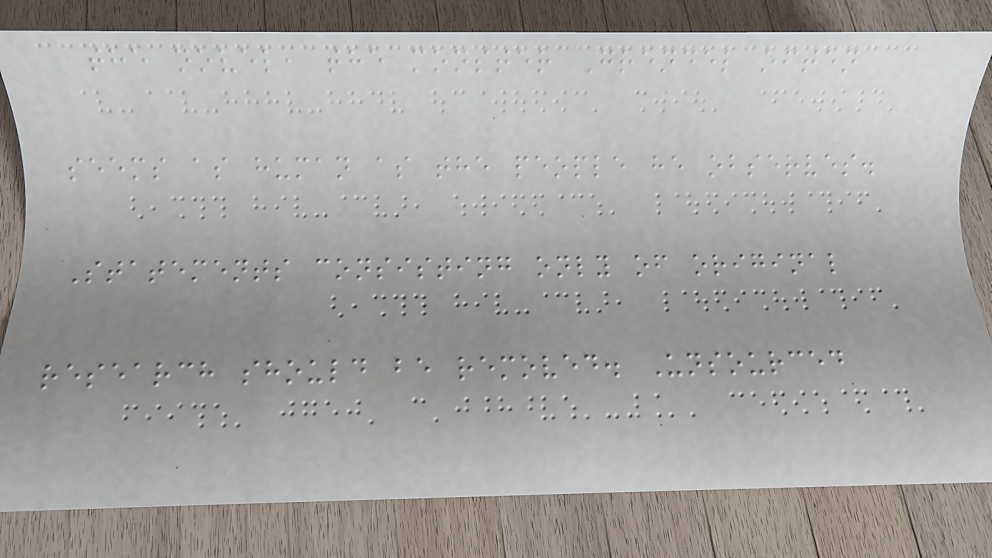the novel, the monster Grendel often
seems as human as the people he observes.
Statements consisting only of original
research should be removed. Unsourced
